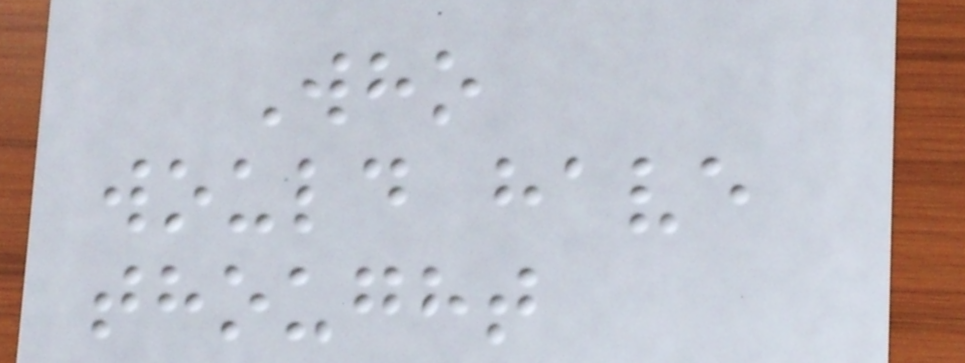Who
would have
thought
